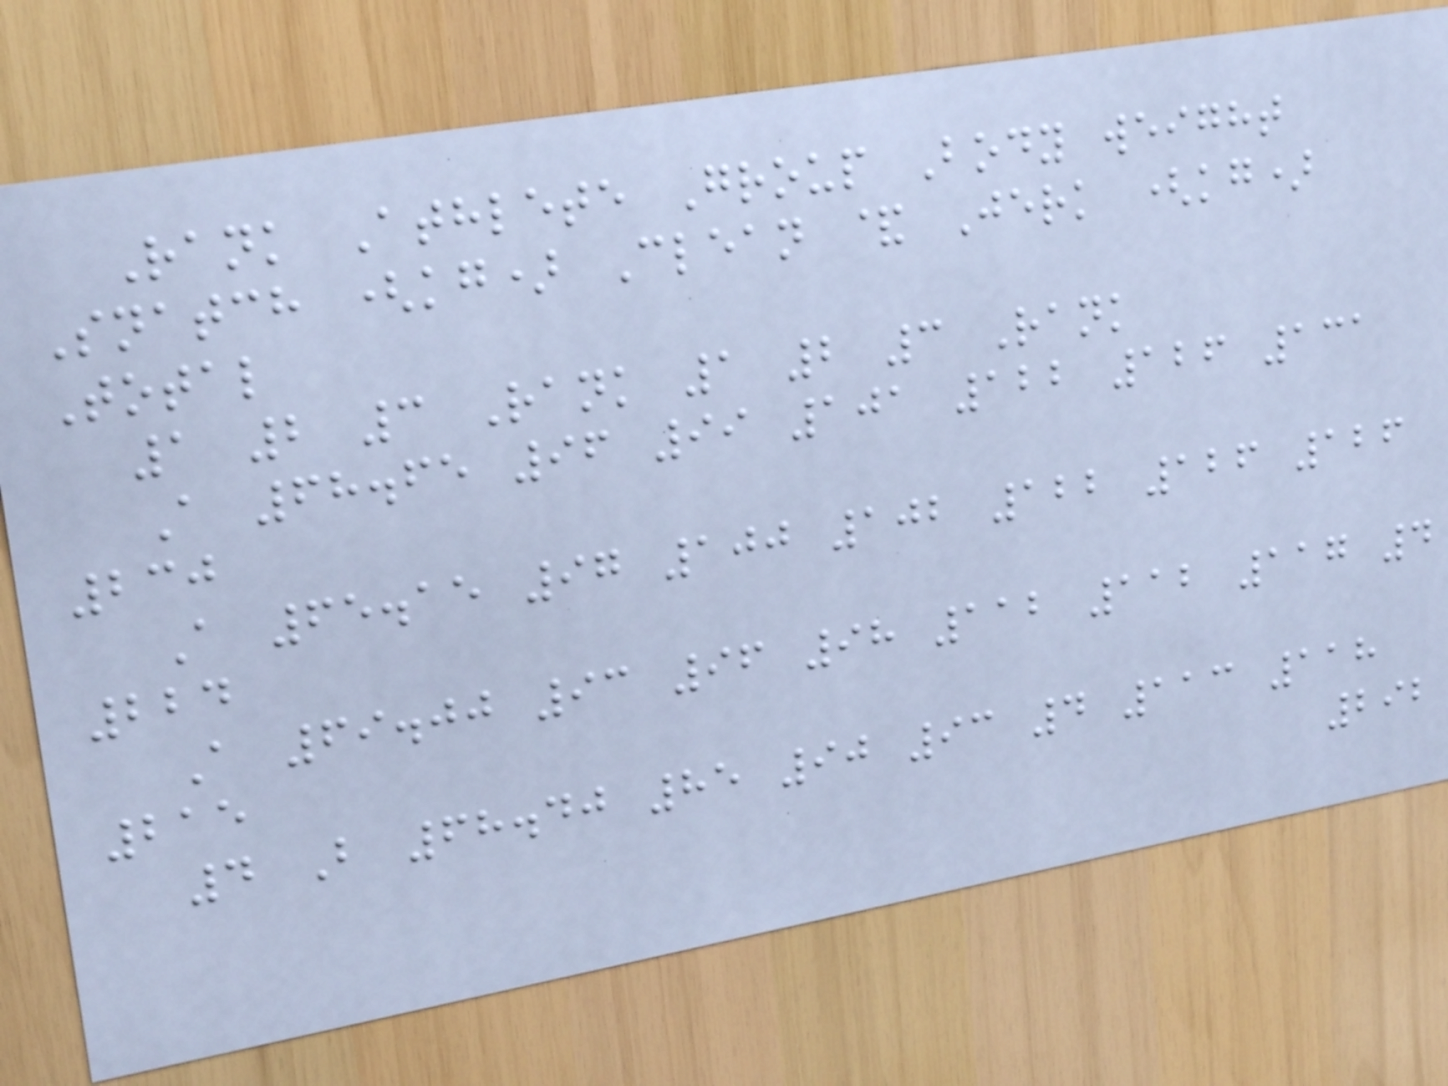Rank Athlete Group Body weight
Snatch (kg) Clean & Jerk (kg)
Total
1 2 3 Rank 1 2 3 Rank
A 68.65 96 99 101 122 126 131
230
A 65.15 97 100 102 122 126 126
224
A 69.00 93 96 98 112 112 117 4
215
4 B 68.40 85 90 93 4 113 118
292
